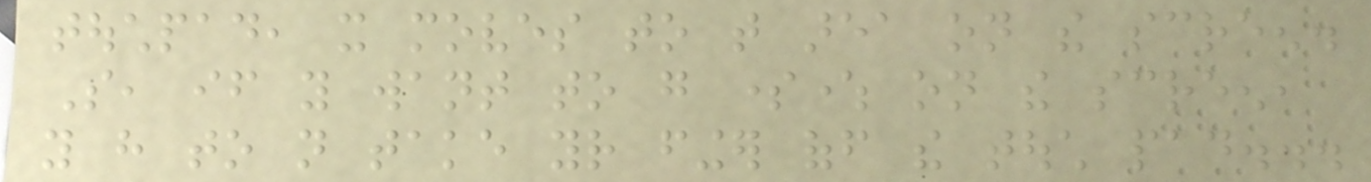touchpad, it moves to that area on the screen.
So, if you want to go somewhere on the screen,
you have to not take your finger off the touch pad...
